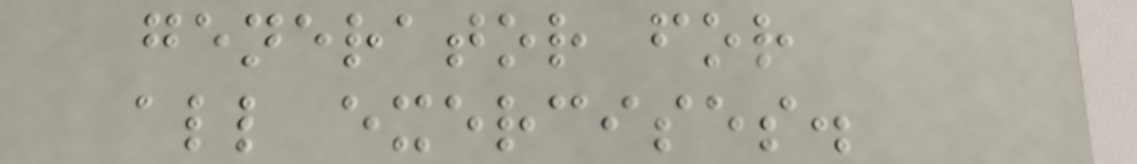generator for
all exercises.
